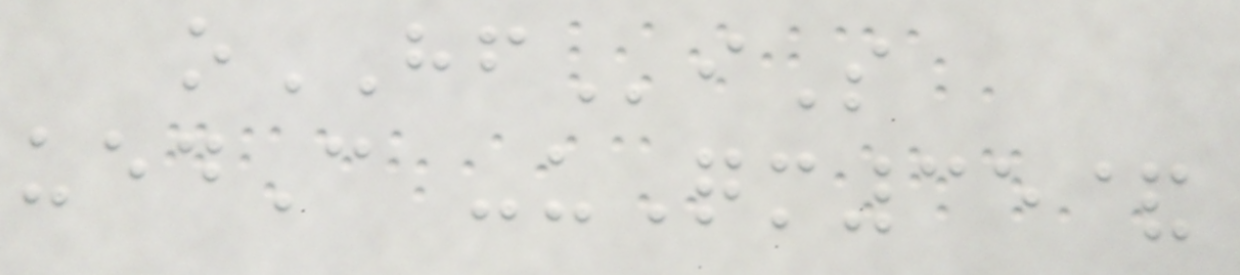oHFiS
uedC -uQm35&
